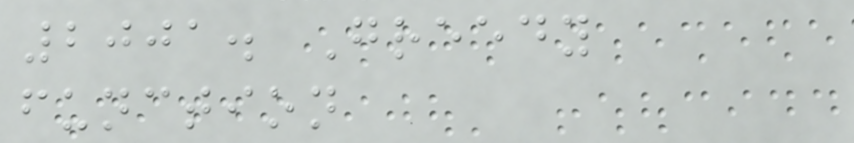2001. Greedy
function
